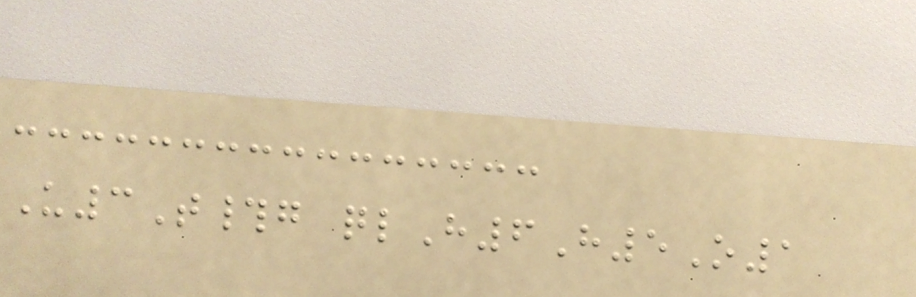U3T#g qlH6H5O1
